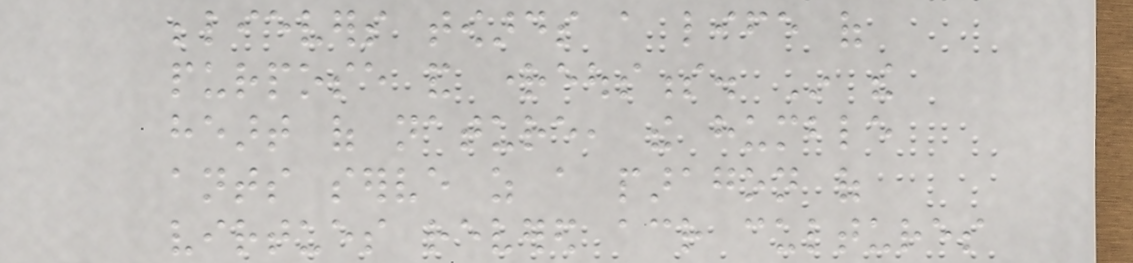believers towards a life of
purpose and righteousness. In the
heart of nature, the humble
ants serve as a paragon of
virtues revered across cultures
